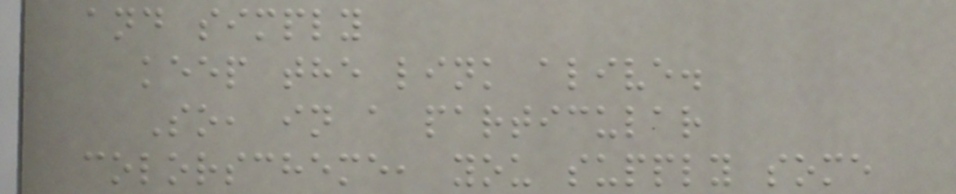and simply
keep the link alive.
So, in a particular
colorscheme, you supply some
